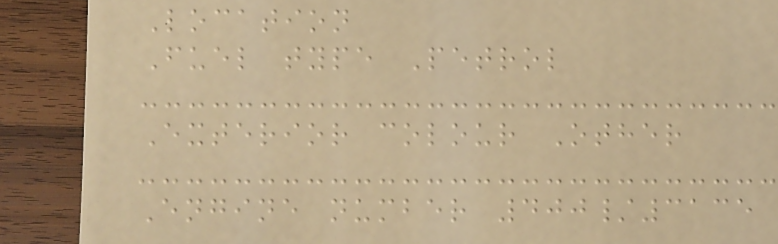Location
Fuel type Petrol
Exterior colour Other
Engine number 400/3135
